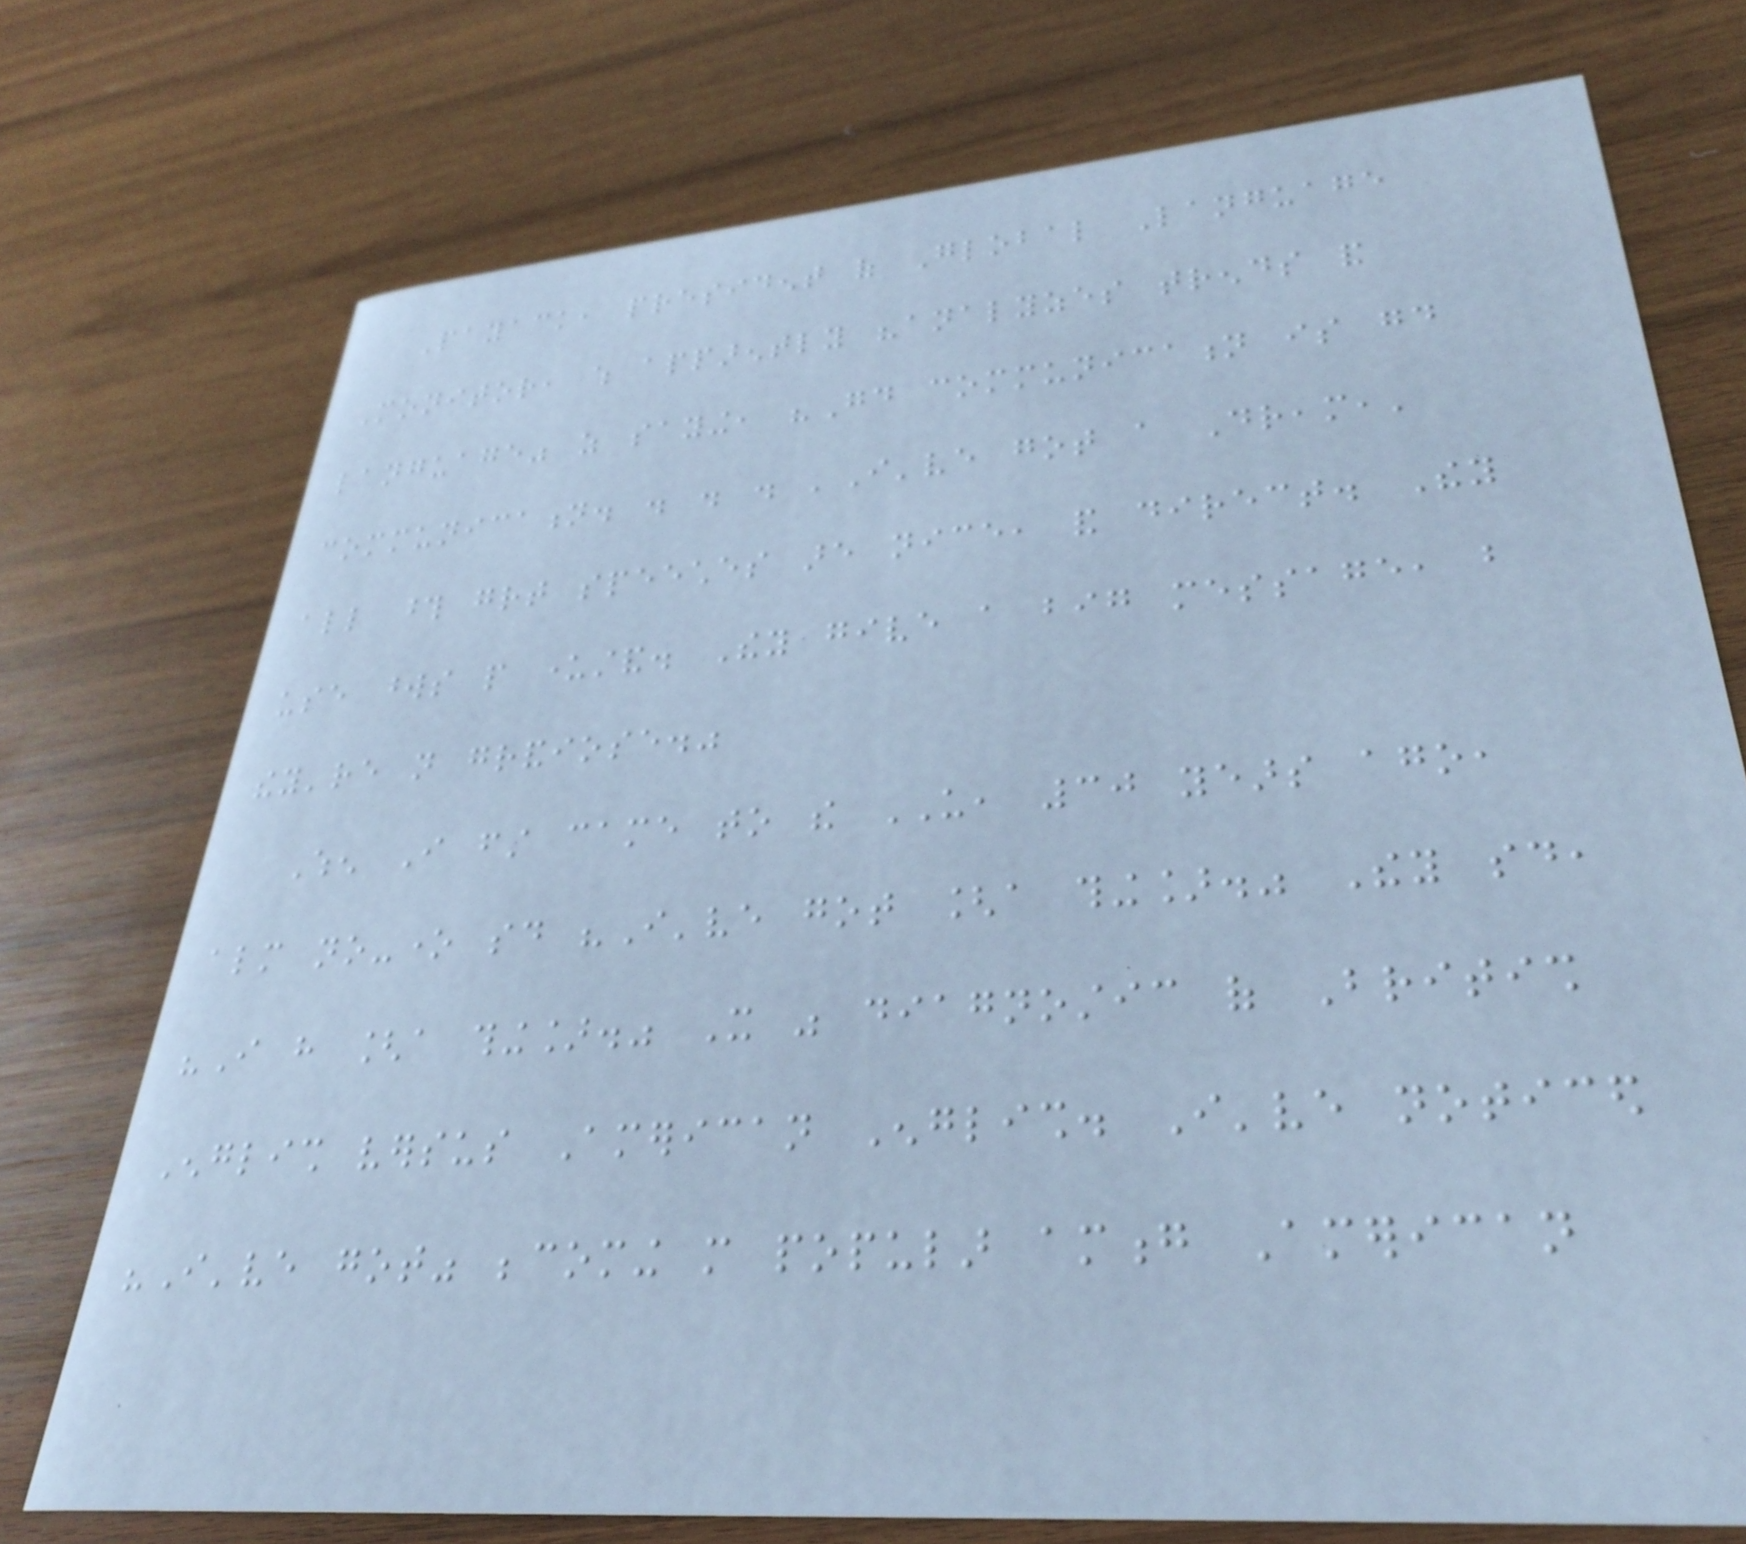Payack, president of Global Language
Monitor, which apparently "analyzes trends and
language" as saying, "Good communication is good
communication. . . . 'I've got a Dream,'
all those great speeches are nice, and direct. They
use words people understand. They give a big message, but
they're not grandiose."
When I first came to the US, 30 years ago,
almost no-one said "I've got [a thing]." They said,
"I have [a thing]." It was diagnostic of British
English versus American English. I've noticed
"I've got" becoming more popular among American
